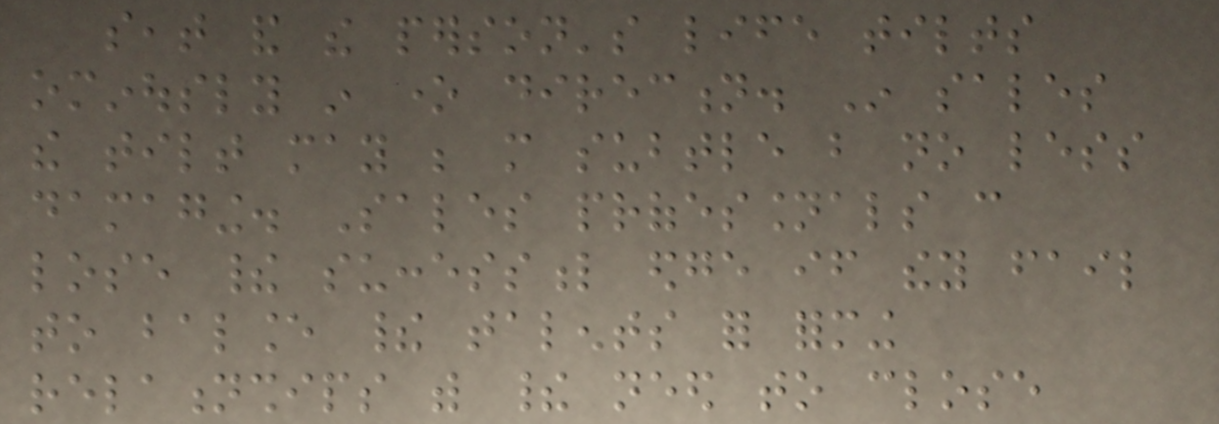seat and the person's life tilts
ominously in one direction. In sales
the tilt may be more subtle but no less
damaging. Sales professionals can
lose their successful edge if they fail
to balance their talents for forming
relationships with their need to close
